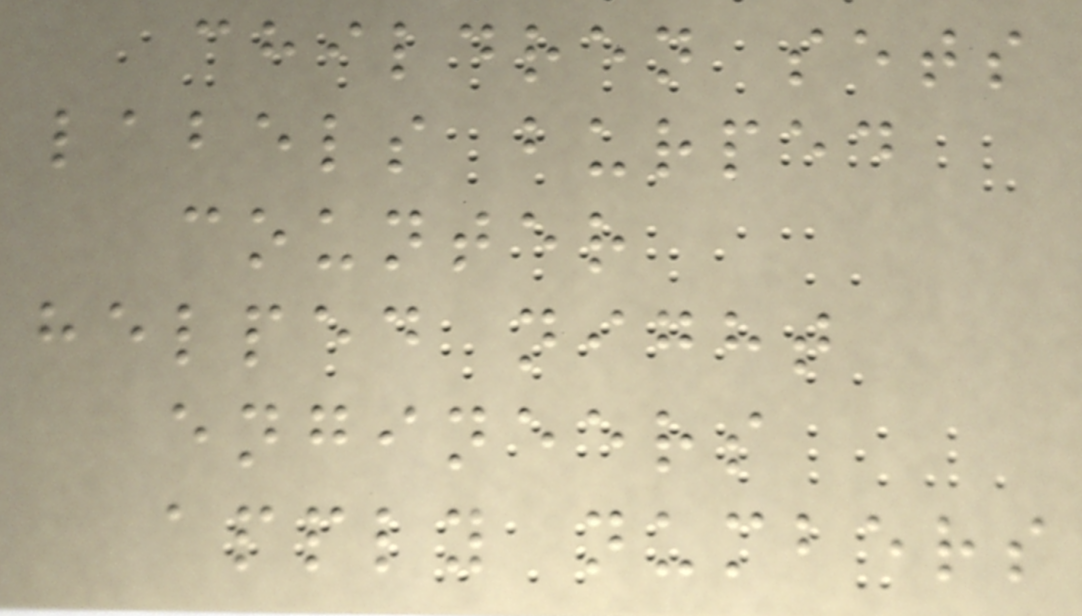children sets
labels burped
counter
helped night
engineers
apply numbers
